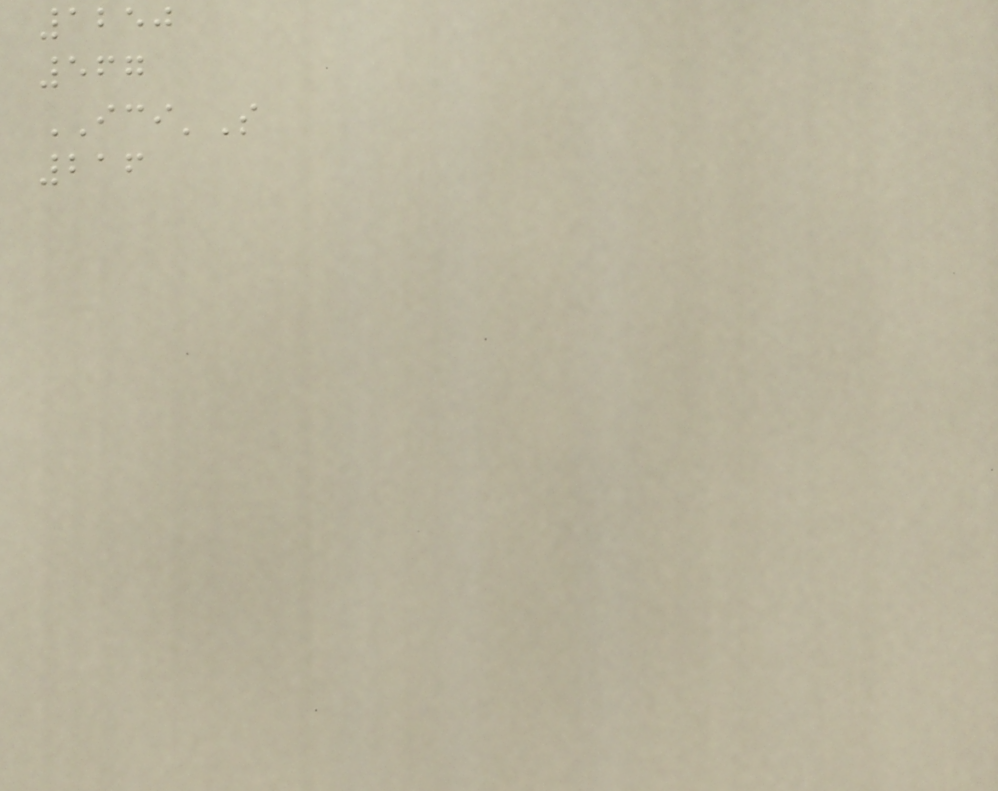1250
567
ICI'S
216
